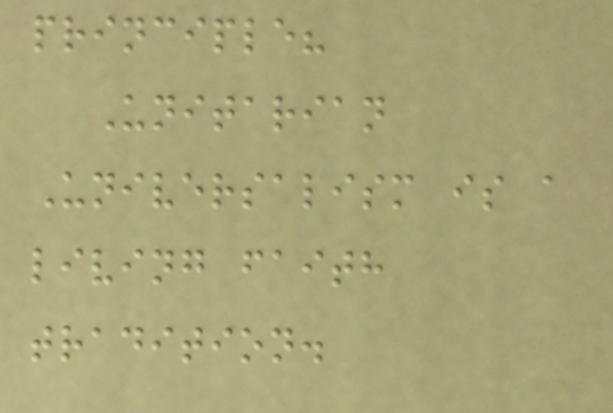principle?
Unitarian
Universalism is a
living faith
tradition.
